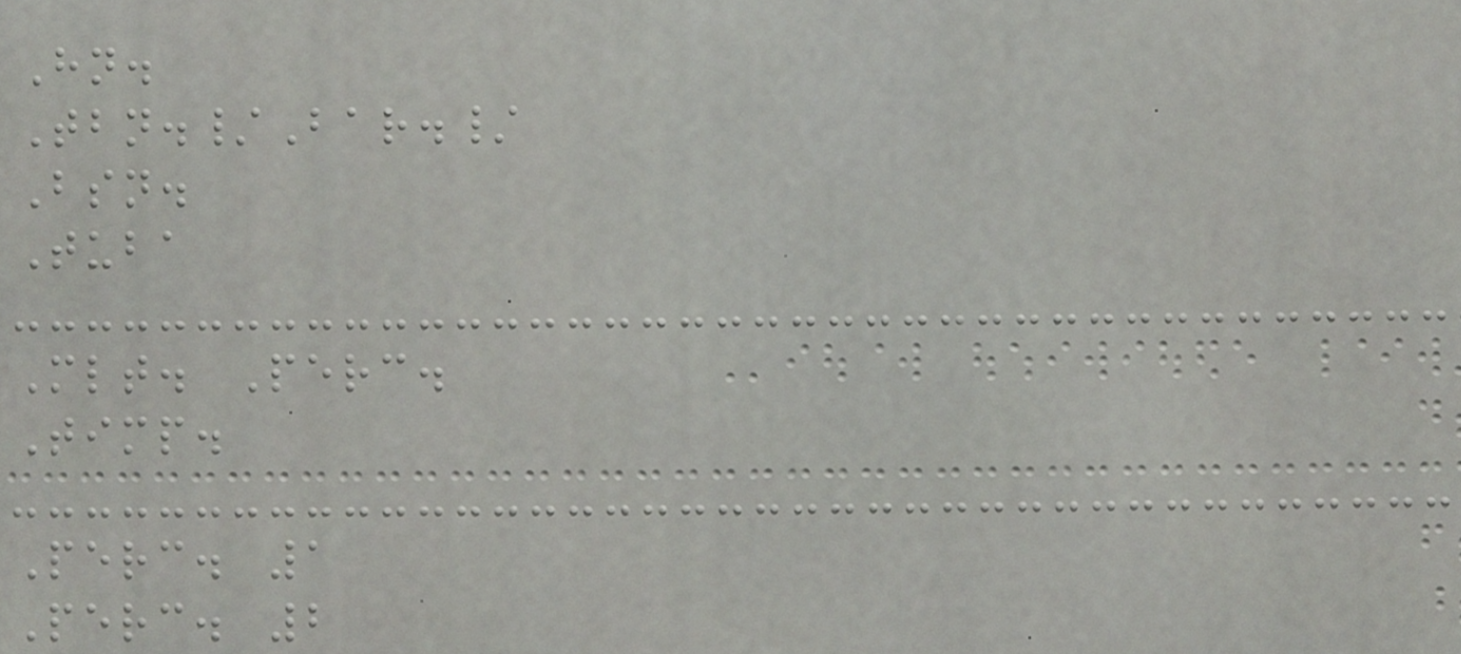Hn.
Tbn./Bar./
Bsn.
Tuba
Mlt. Perc.
Timp.
Perc. 1
Perc. 2
